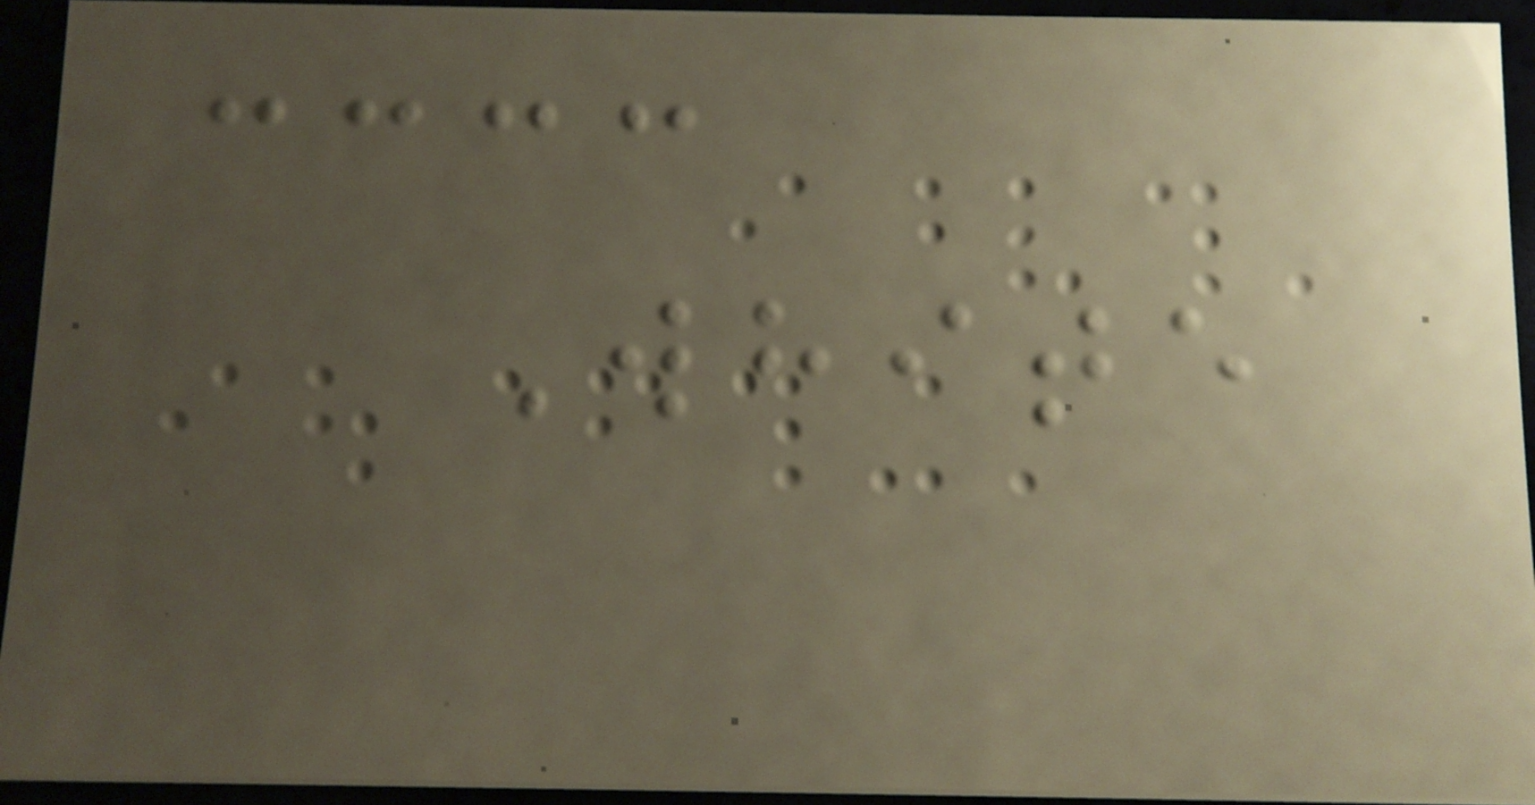White
